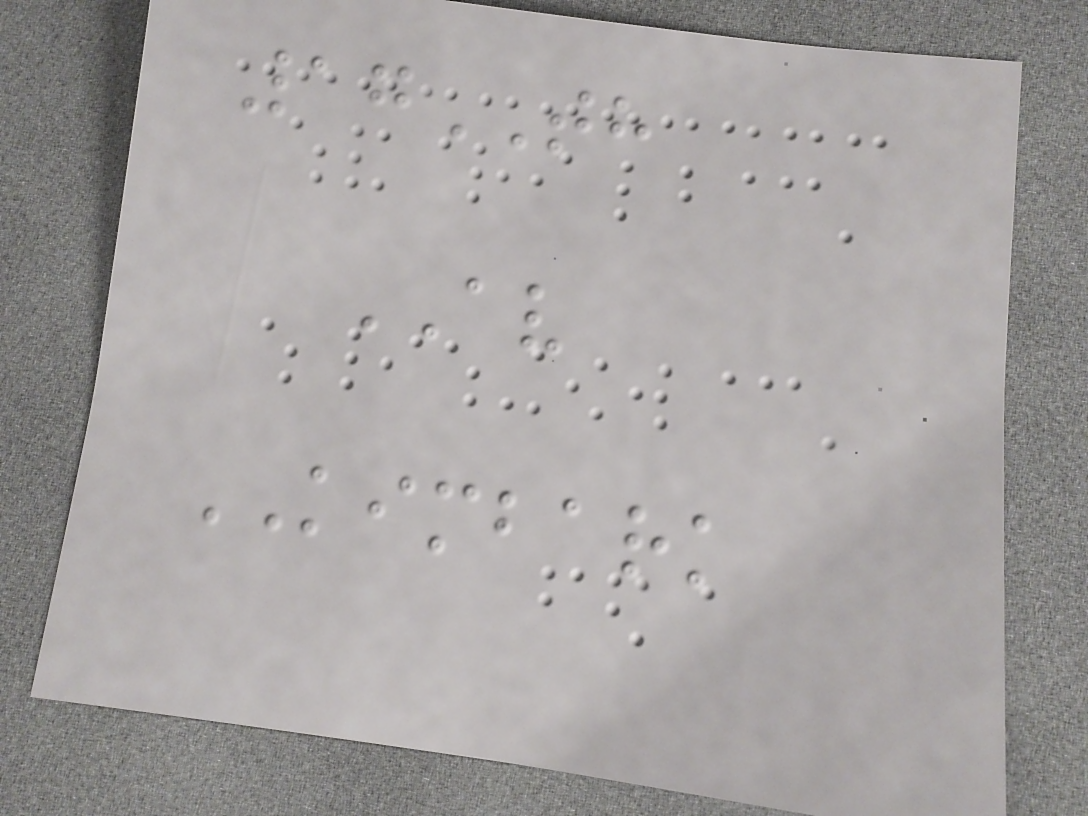17TH
AV
KIMBARK
